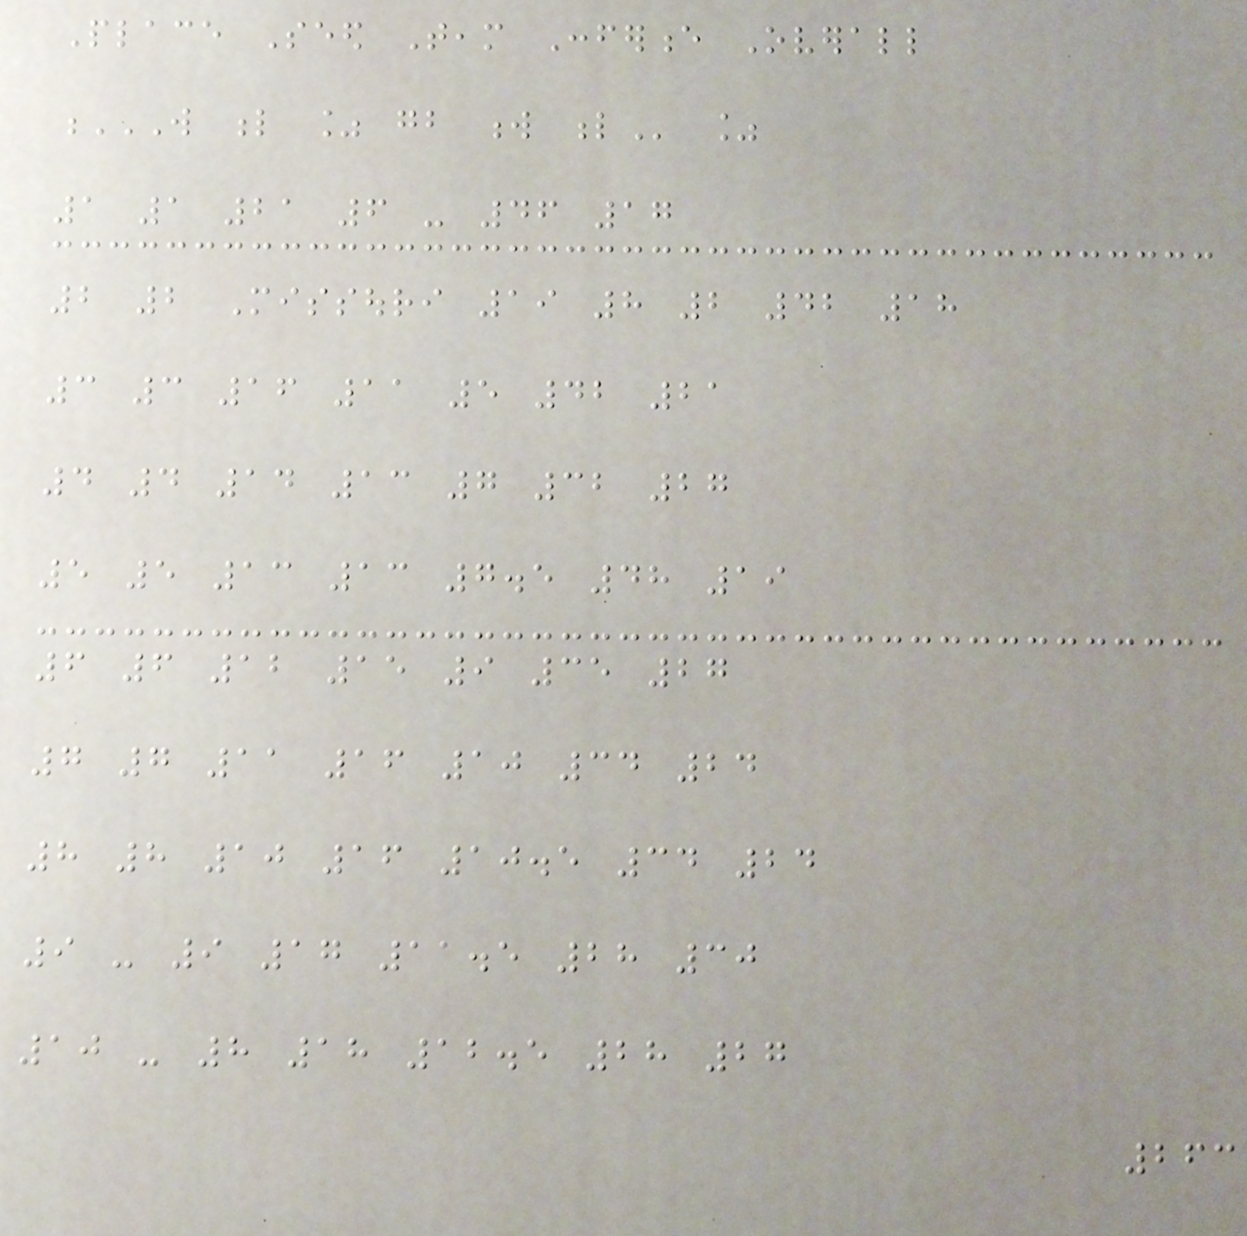Place Seed Team Conference Overall
W L % GB W L %
1 1 21 6 - 46 17
2 2 Missouri 19 8 2 42 18
3 3 16 11 5 42 21
4 4 14 13 7 32 27
5 5 13 13 7.5 48 19
6 6 12 15 9 35 27
7 7 11 16 10 34 24
8 8 10 16 10.5 34 24
9 - 9 17 11.5 28 30
10 - 8 18 12.5 28 27
263
